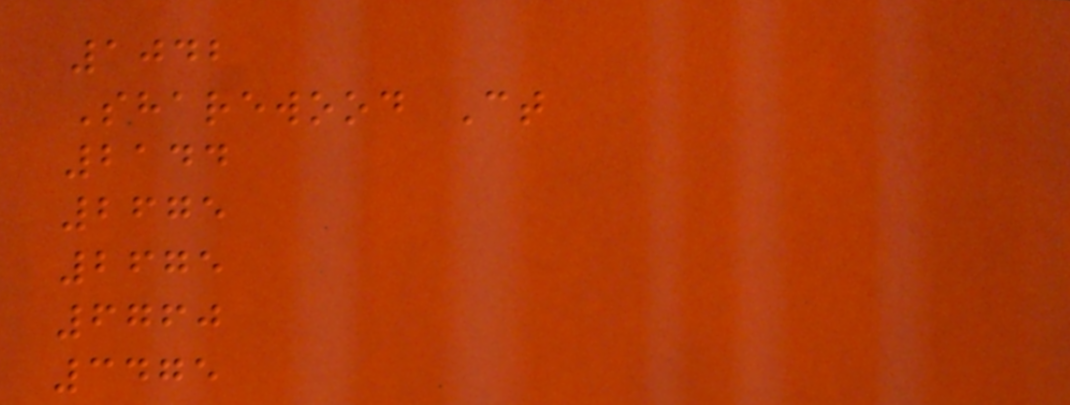1042
Sharewood Ct
2144
2675
2675
6760
3475
